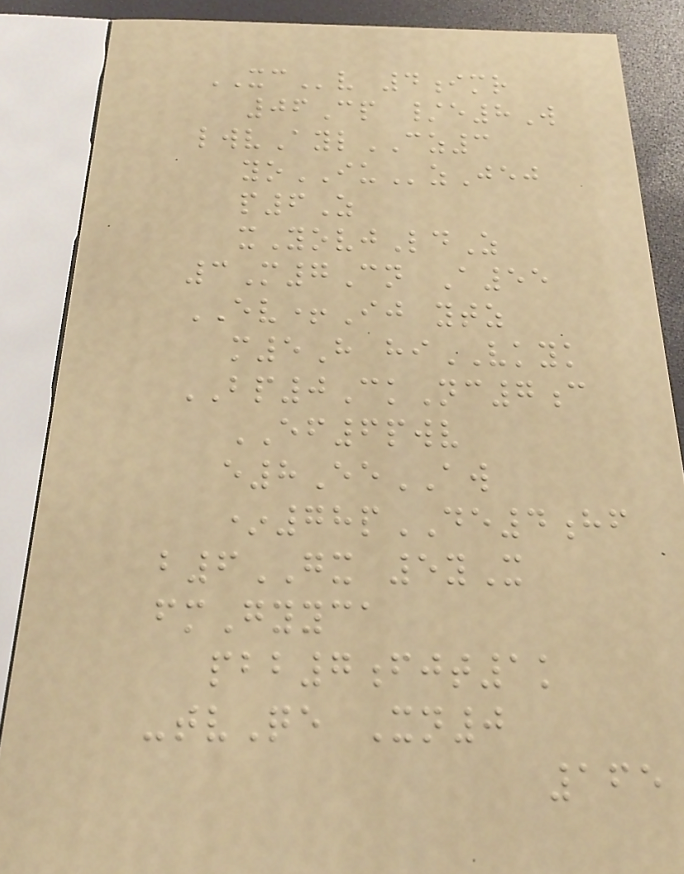XCv 4imr
06Cp /e8W
lwvAylCZ3
yoIUzJej
p6Z
xYovjLdZ
3M7Cn A55
EV+Ij ytz
m5H hiVKYK
BP0CkNc7c
EF6pwv
e8EeAW
*78pDE4hf
b6GX 5yX
fmGyyca
pbb7fjt1k
-tvQe Xn0
165
